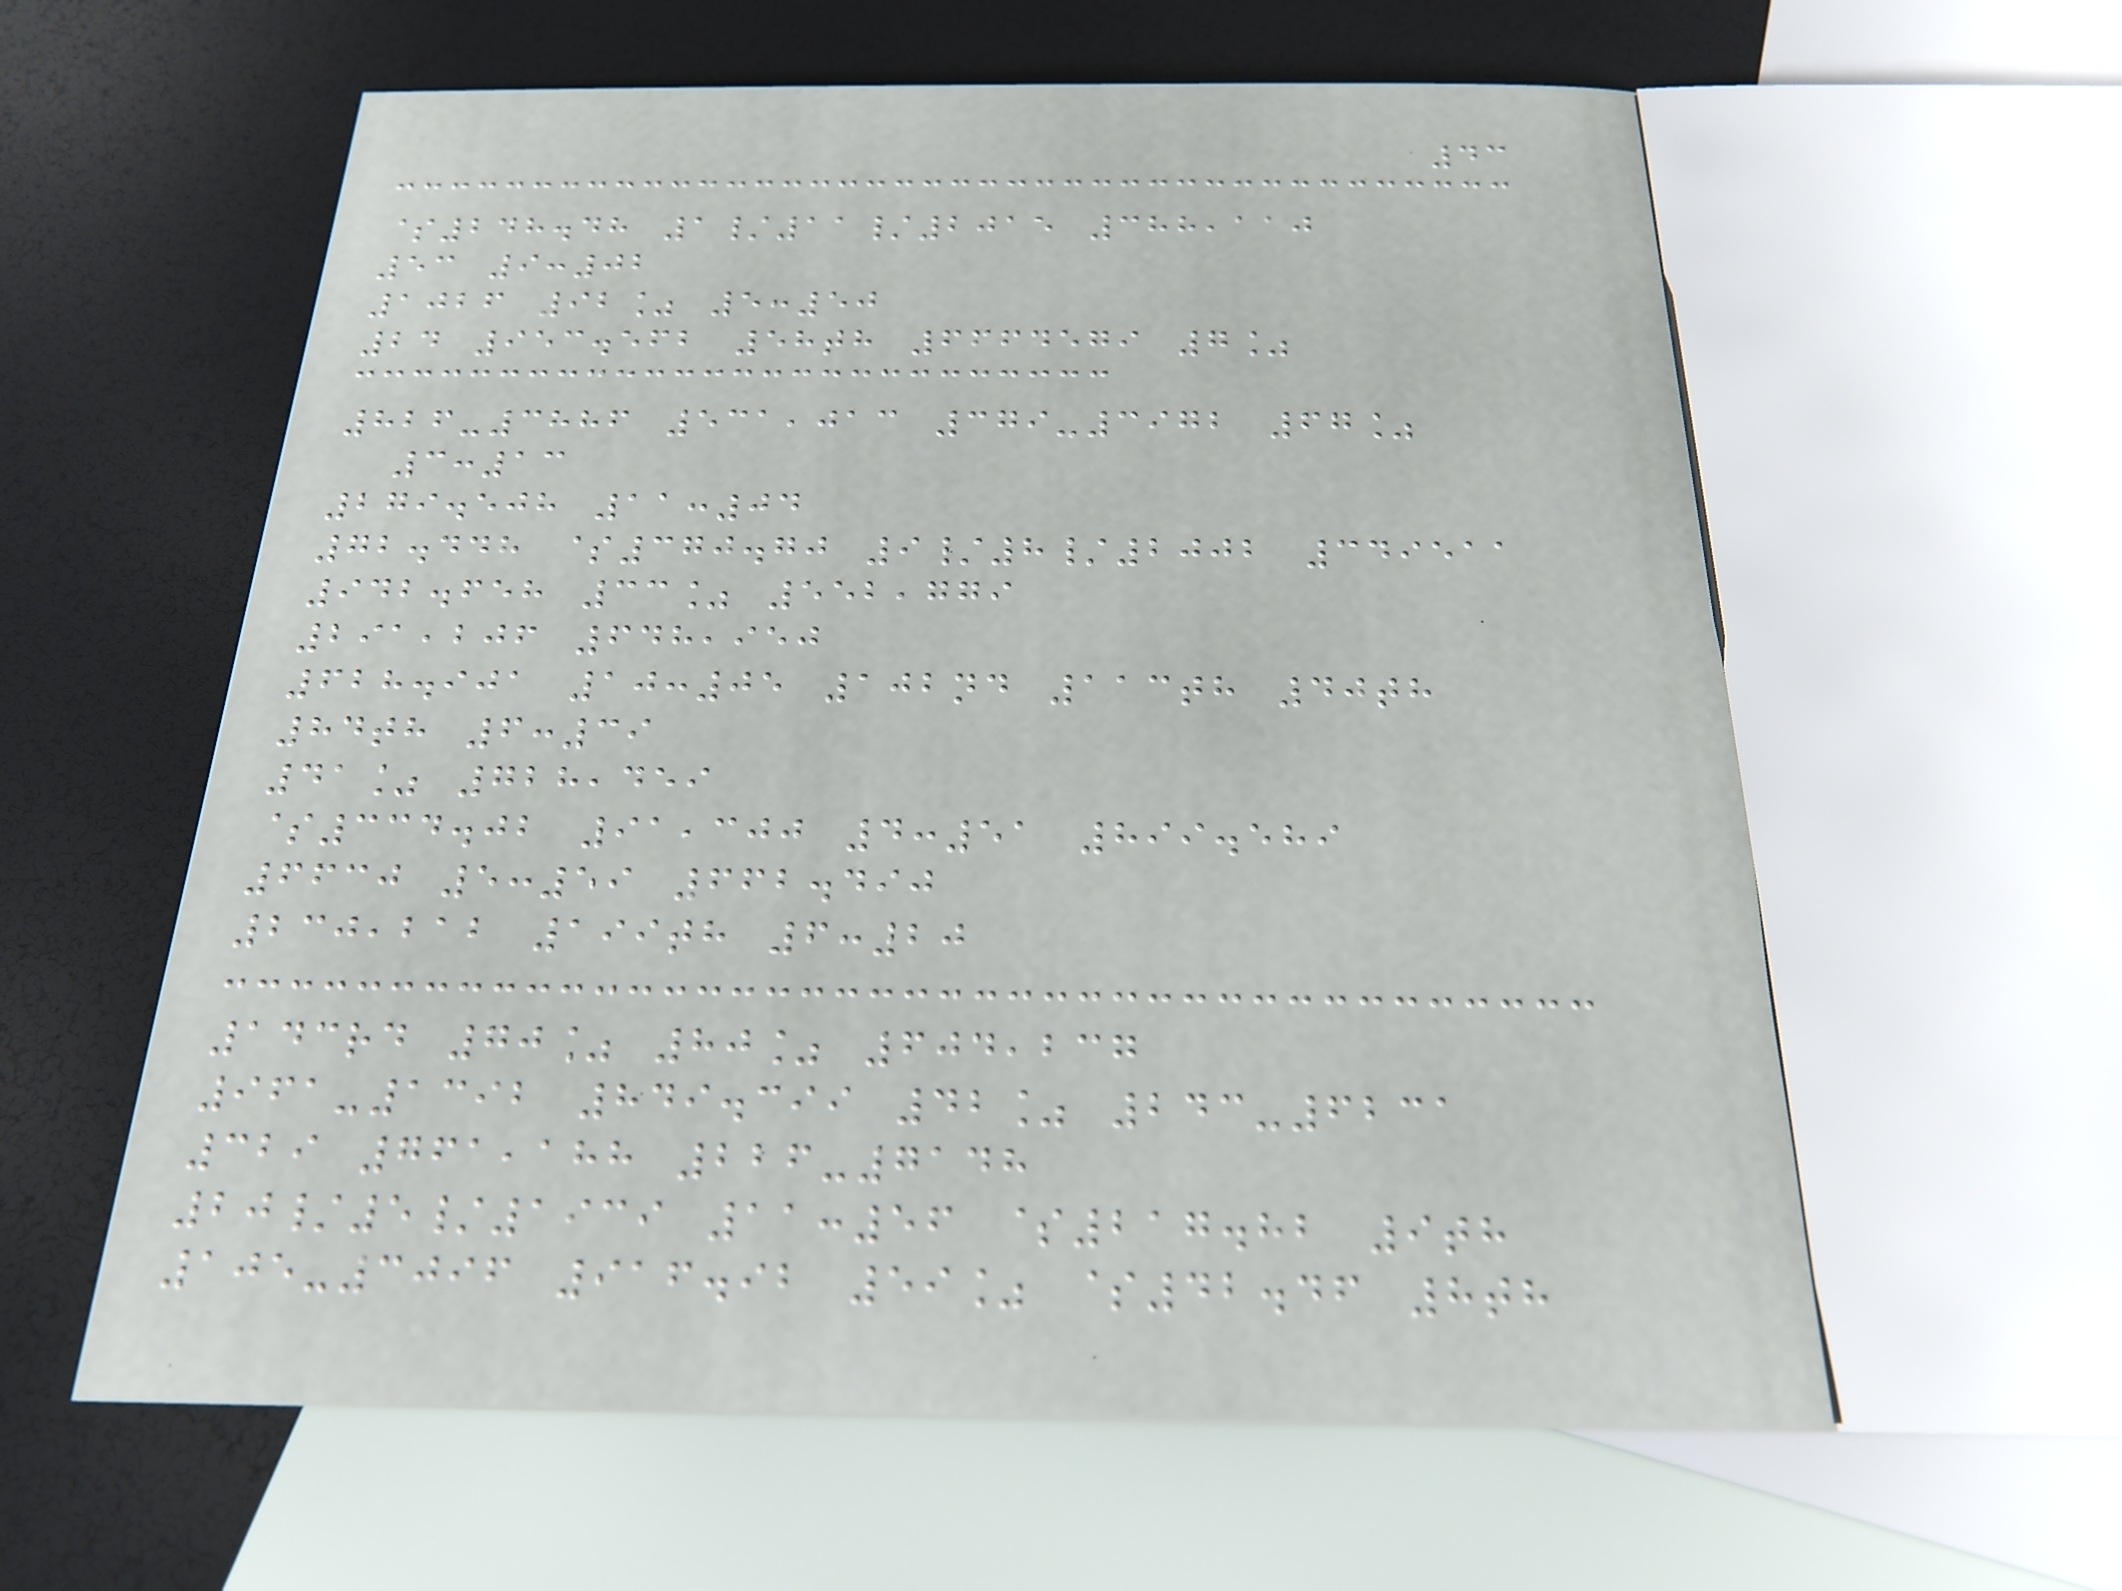43
$248.48 1/11/2015 388,110
53 9:02
1026 92% 5:50
24 953.562 58th 6664579 7%
826-3886 531,013 379-3972 67%
3:13
279.508 11:04
72.448 $370.70 9/8/2002 349511
942.658 33% 552,779
291,206 648,950
628.901 10:05 102nd 113th 40th
84th 6:39
41% 728,459
$334.02 91,300 4:51 899.589
6630 5:59 662.490
230,212 199th 6:20
143rd 70% 80% 604,237
961-1392 849.399 42% 243-6231
329 761,188 226-7148
20/5/1939 11:56 $217.82 9th
105-3096 916.92 59% $42.46 8th
